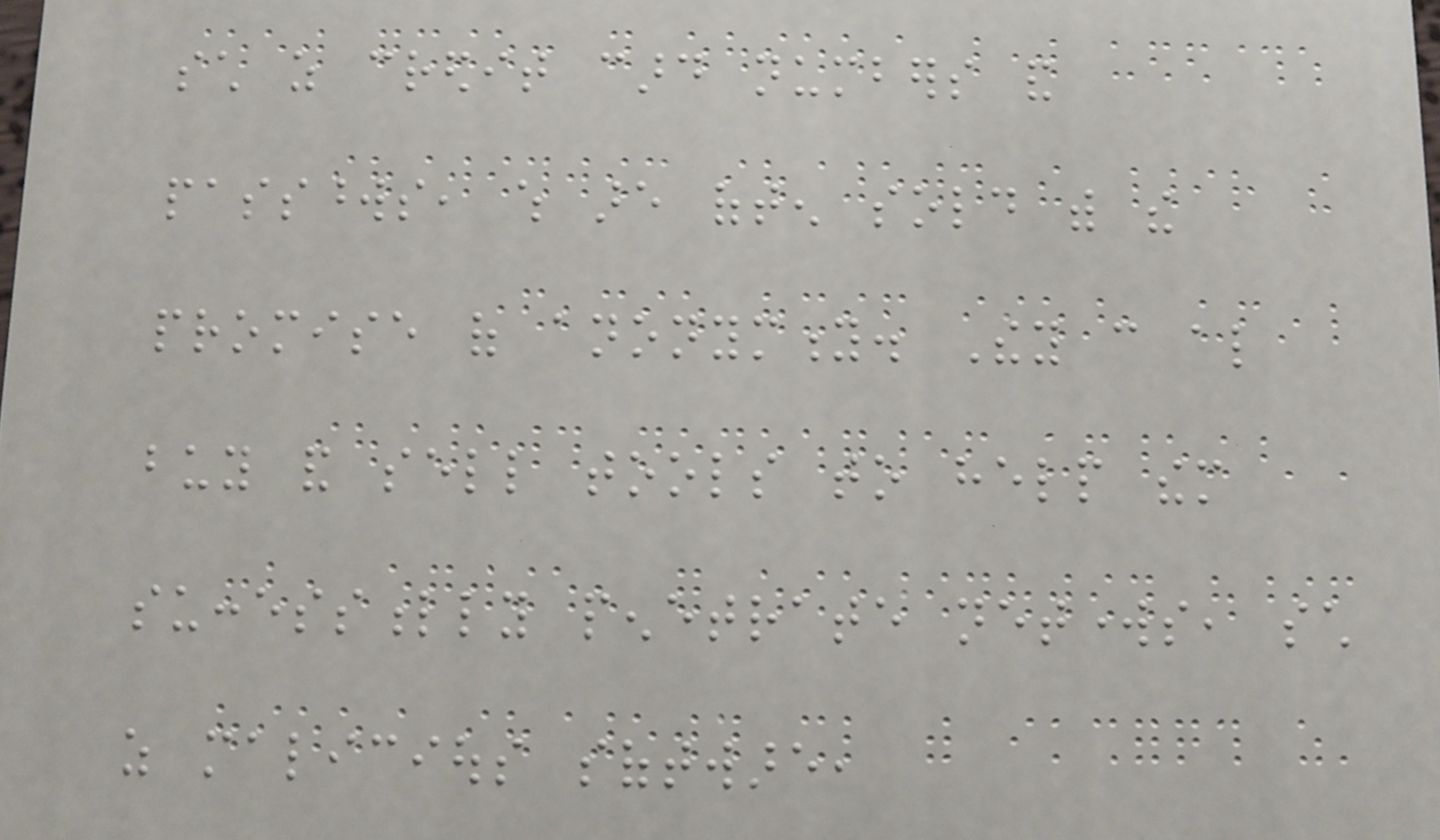such as credit card numbers and
passwords, which are often sold with the
promise of anonymity. They can also
buy and sell tools to help them
successfully penetrate networks, such
as malicious software,
